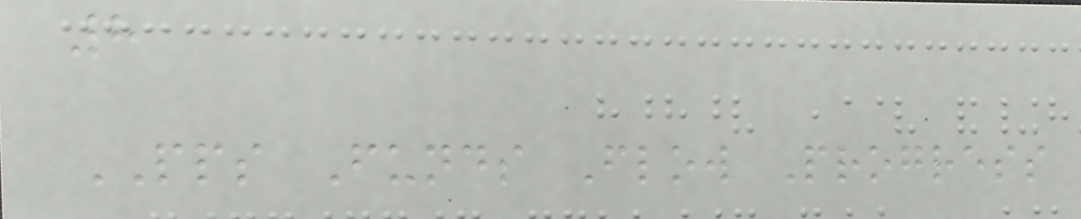8
PPS Funds Flow Progress
